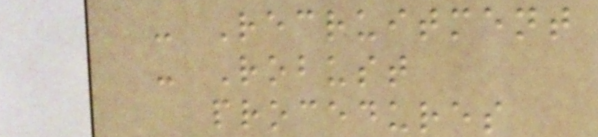- Recruitment
- Robust
procedures
